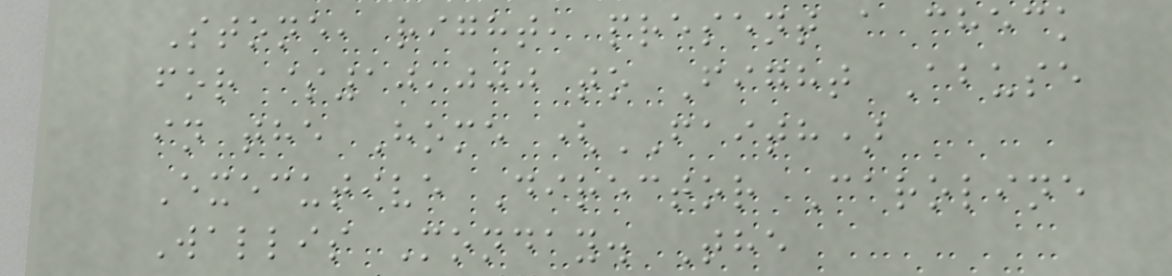Stone, right, present a check
for $10,000 to Fight Abuse
in the Home (FAITH)
Executive Director Caroline
Wallis Monday. The
